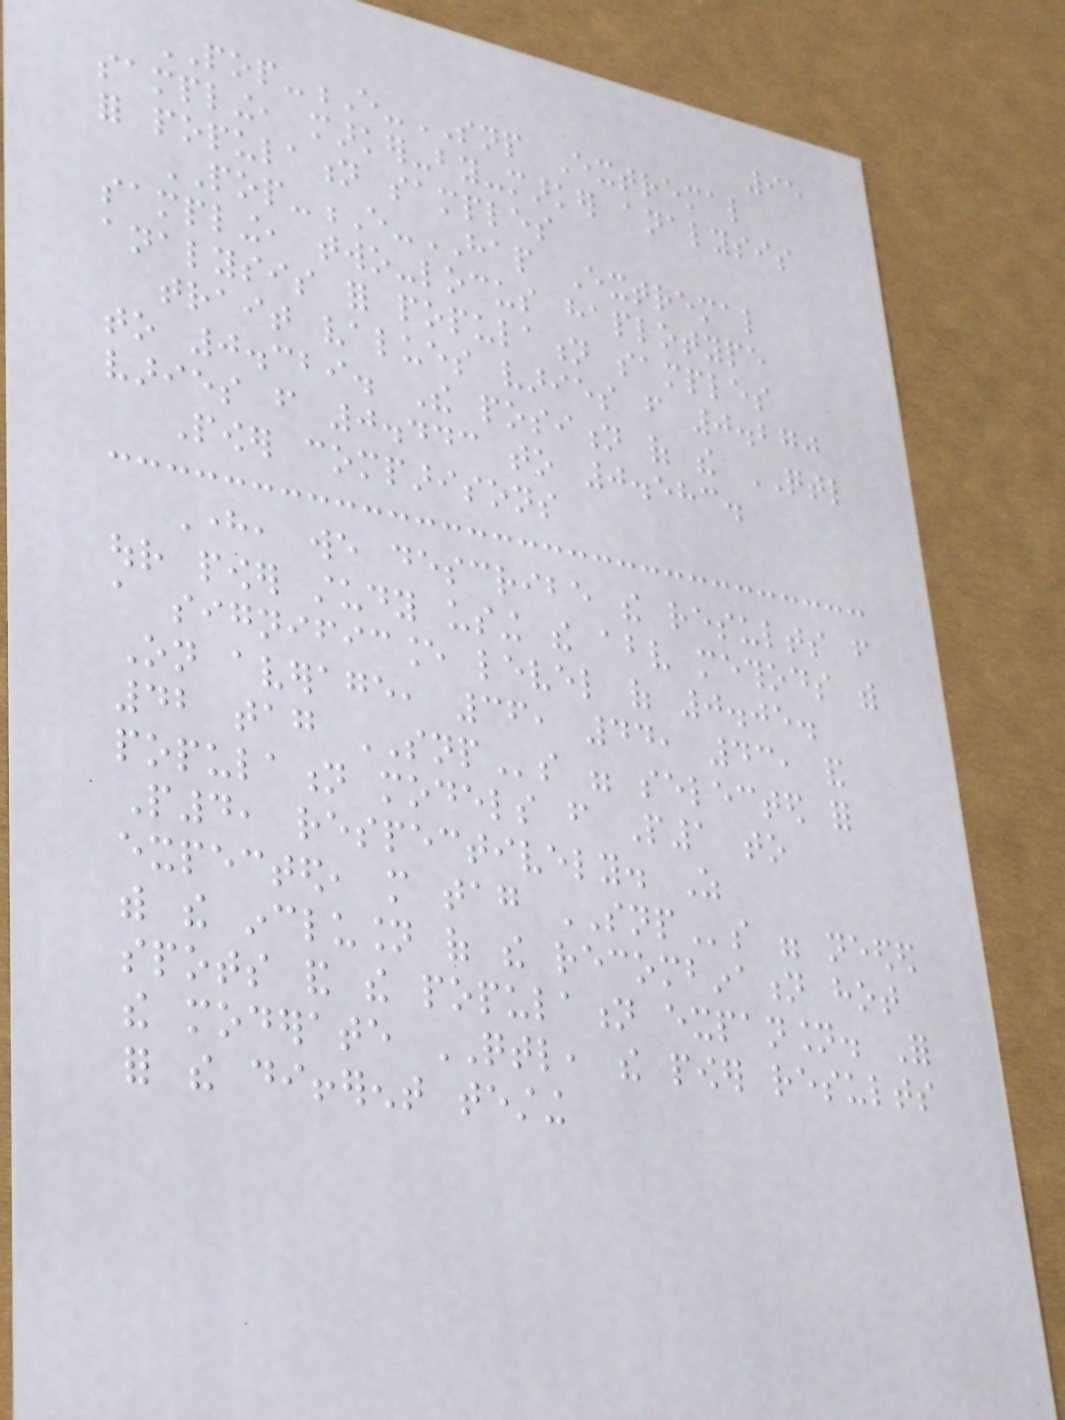95
POP-E-SNP Extremal
sampling, marker-by-marker analysis
for population samples
POP-E-HAP Extremal
sampling, two-locus haplotype
analysis for population samples
trait values varies from 0.270
to 0.329. The position of the QTL
varies from 0.443 to 0.583.
Power comparisons
Here, we describe the results from
our power study using the above methods with
a significance level of 0.05.
On average, 36, 44, 43, and
42 tag SNPs were selected for
population models from P1 to
P4, respectively. As
expected, more tag SNPs were needed
with the inclusion of the recombination hot
spots and the population expansion. For
the moderate QTL, the power results
for the different testing
